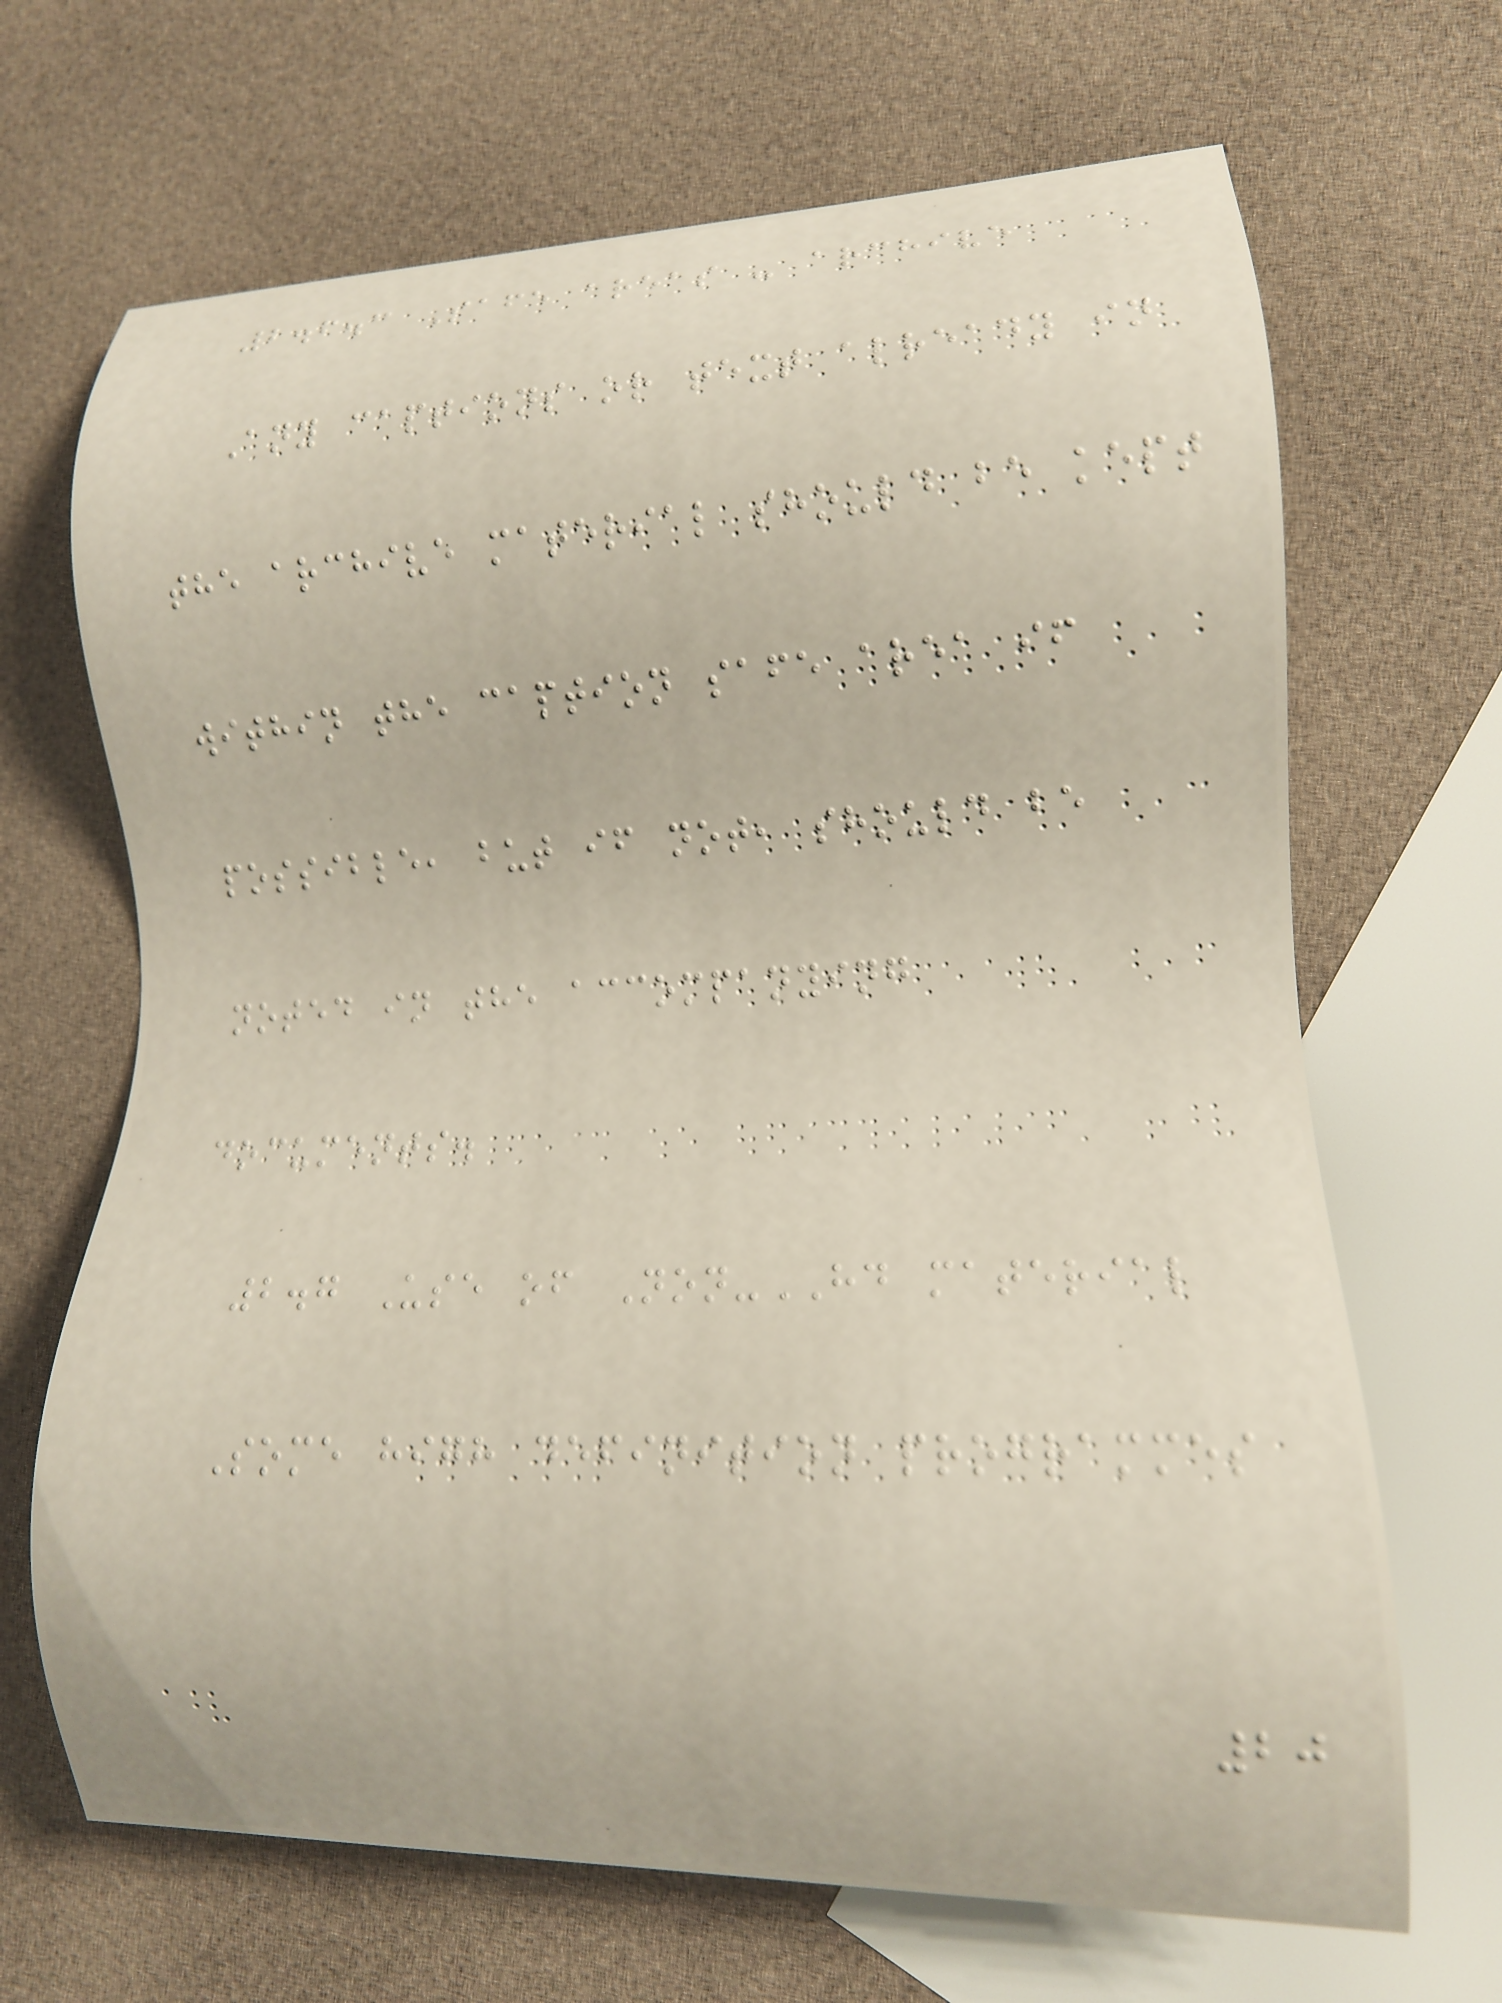2.6.3 Safe areas - archive
Any captions or text already in
the archive material should be kept
within the caption safe area if
possible, but if not, should be
noted in the accompanying
documents.
2.7 Use of Non-HD material
Some high definition programmes
20
